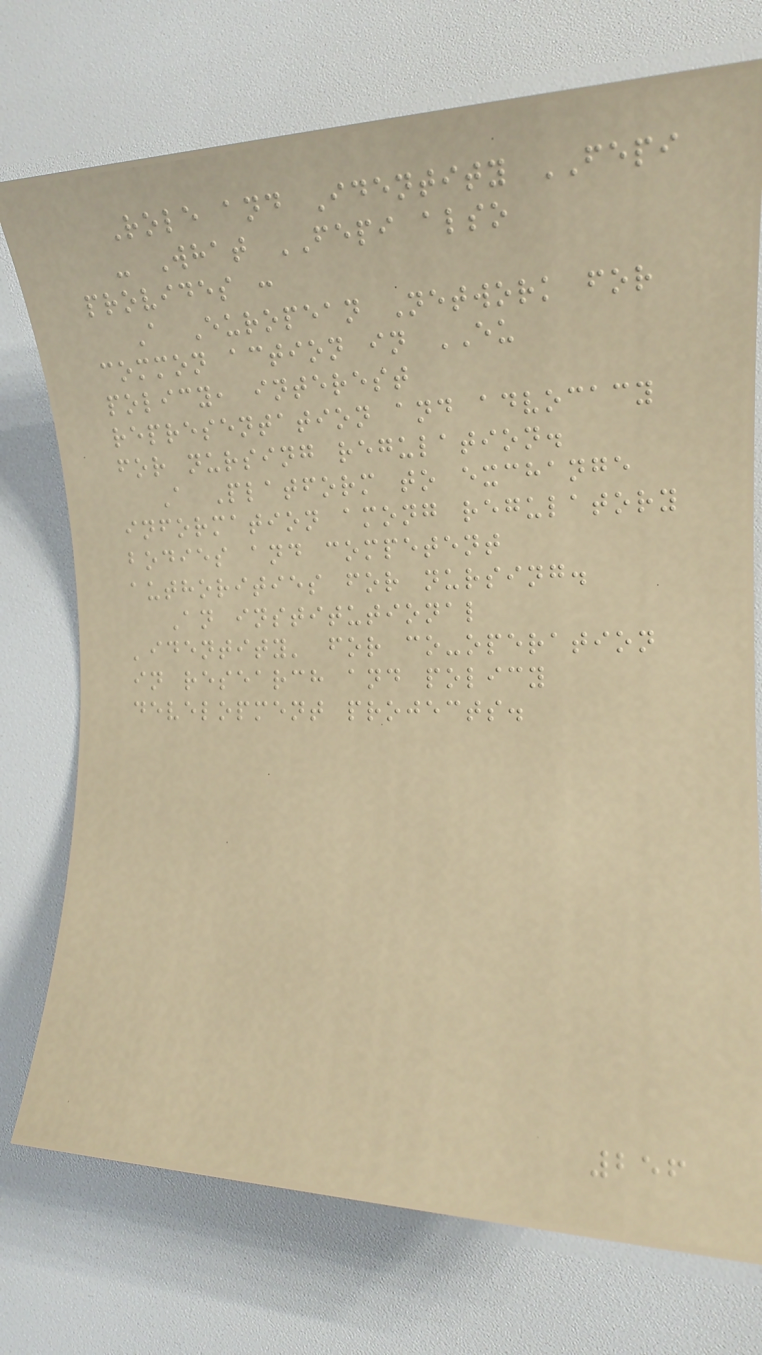Role and Identity FEPI
- What FEPI also
provides :
A European Network for
common action in EU
policy, interest
representation and advocacy
for nursing regulation.
A Platform to exchange
information among regulatory
bodies and competent
authorities for nursing.
An institutional
'identity' for co-operation
in research and policy
development projects.
256
